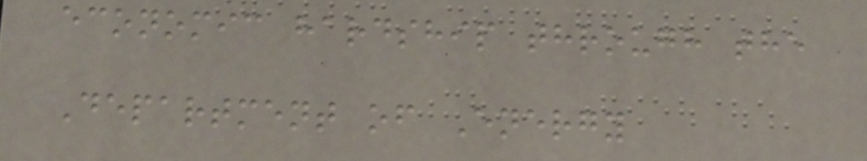economic hardship through the
Department of Energy
